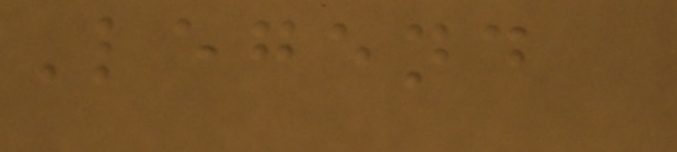Legend
